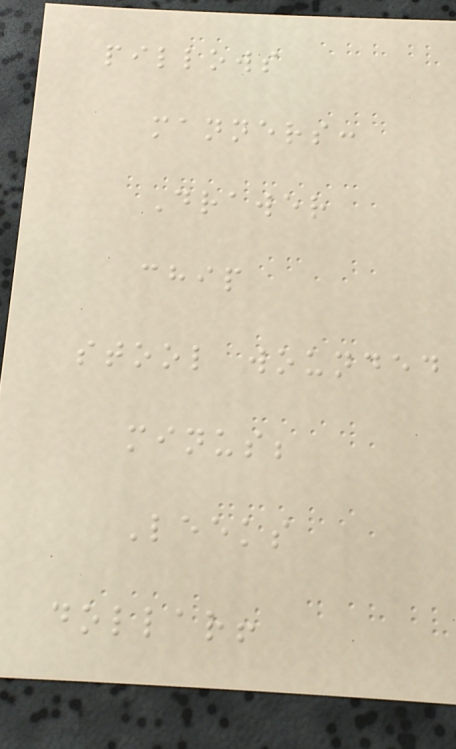pillows
manners:
Drawer
chip
stool wounded
minus;
Leeks
dollar!
